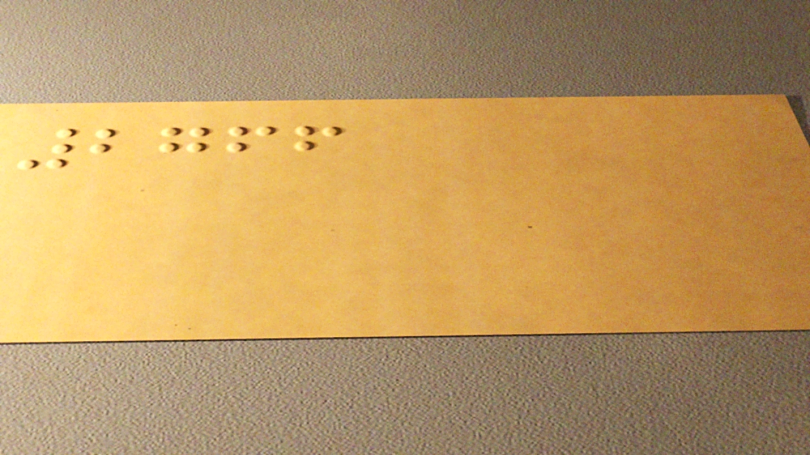2766
